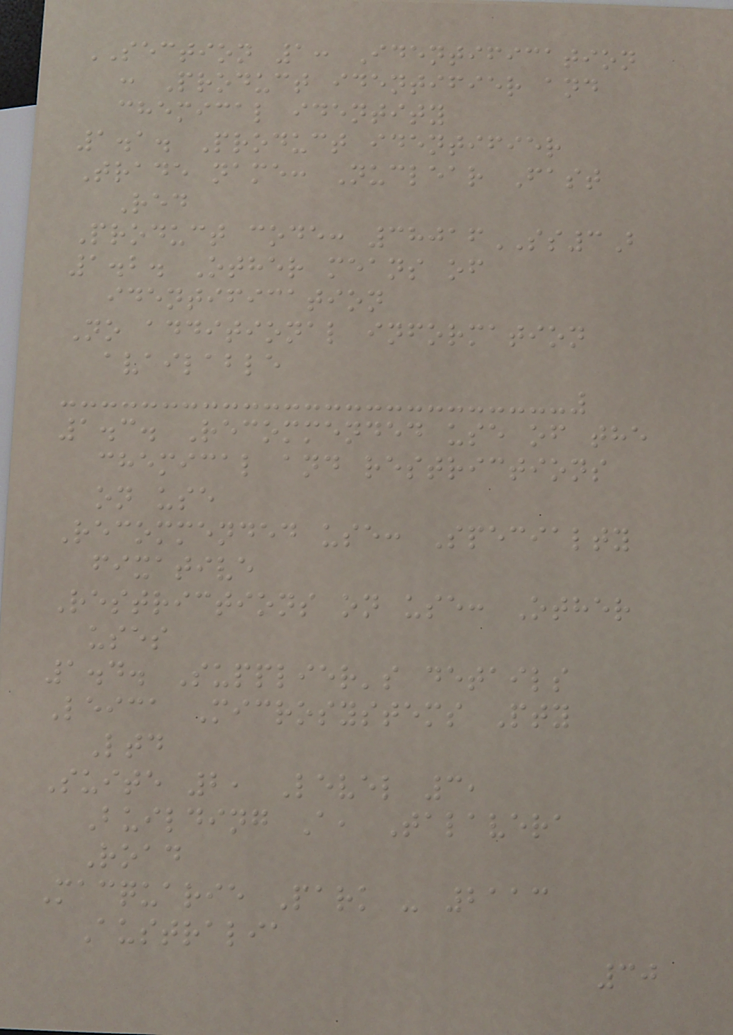SECTION 1: Identification
: Product identifier and
chemical identity
1.1. Product identifier
Trade name: Nuclear Fast
Red
Product code: 38016SS3B
1.2. Other means of
identification
No additional information
available
1.3. Recommended use of the
chemical and restrictions
on use
Recommended use: Specialty
fixative
Restrictions on use: Other
uses
1.4. Supplier's details
Leica Microsystems Pty
Ltd
Suite 2, Level 3,
Building A, Talavera
Road
Macquarie Park - 2113
Australia
30
